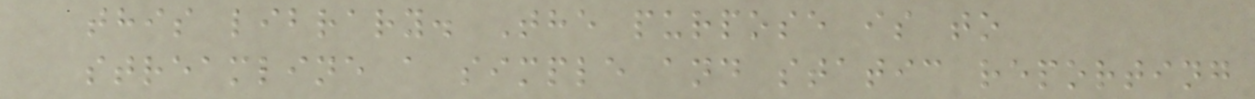this library. The purpose is to
streamline a simple and static reporting
